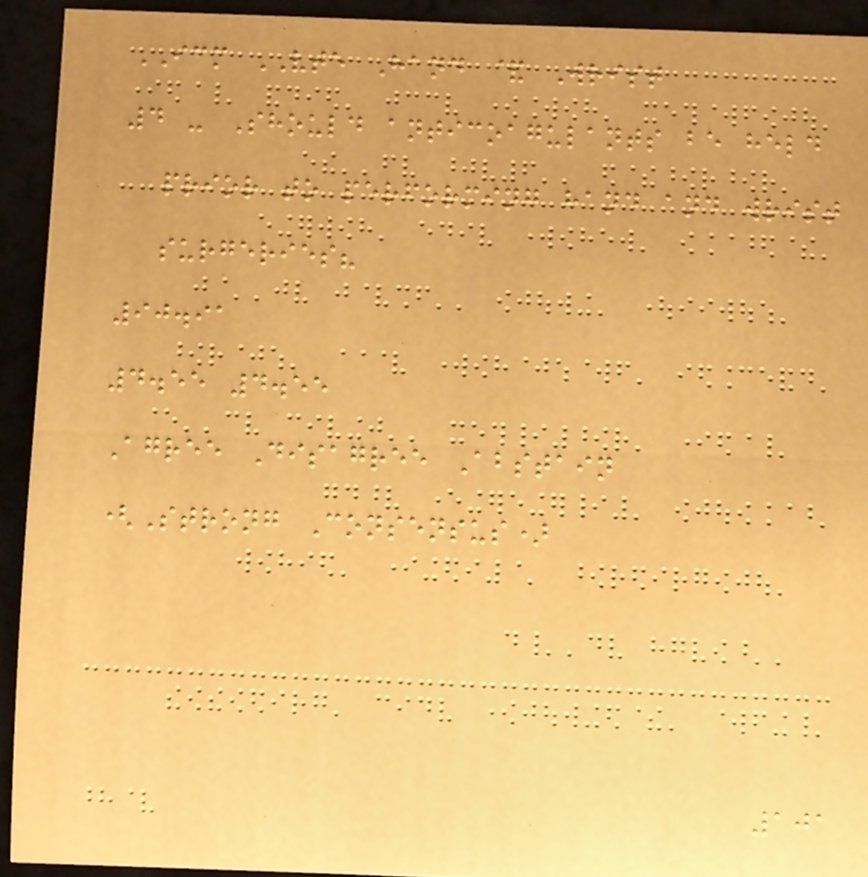ICM VTE Hand & Wrist
4 - Should anticoagulants be held
prior to performing hand and wrist
surgeries?
90.91
4.55 4.55
Agree Disagree Abstain
(Strong Consensus)
101
